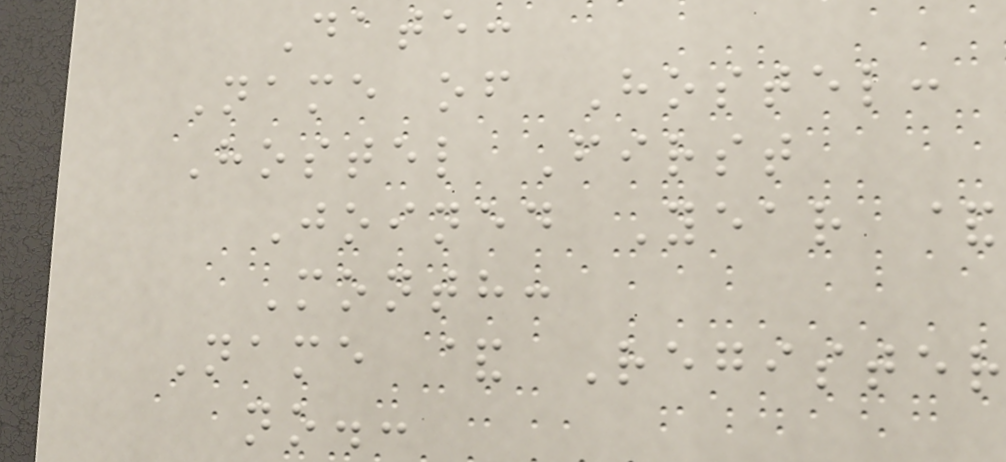Date:
Name of Hostel:
Hostel First
Joined Year &
Month:
Name & Register
no.:
